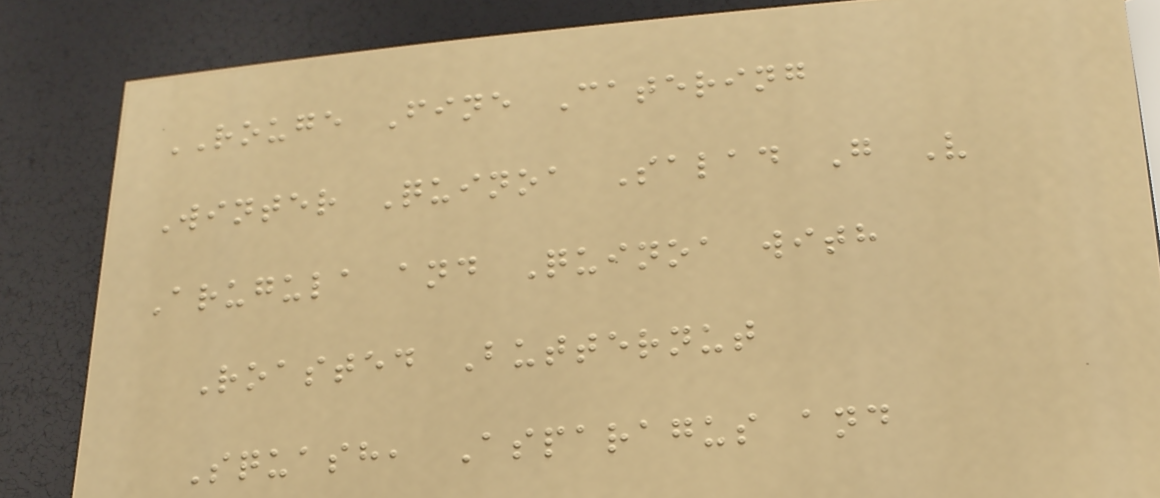ROUGE Fine Catering
Winter Quinoa Salad G V
Arugula and Quinoa with
Roasted Butternut
Squash, Asparagus and
